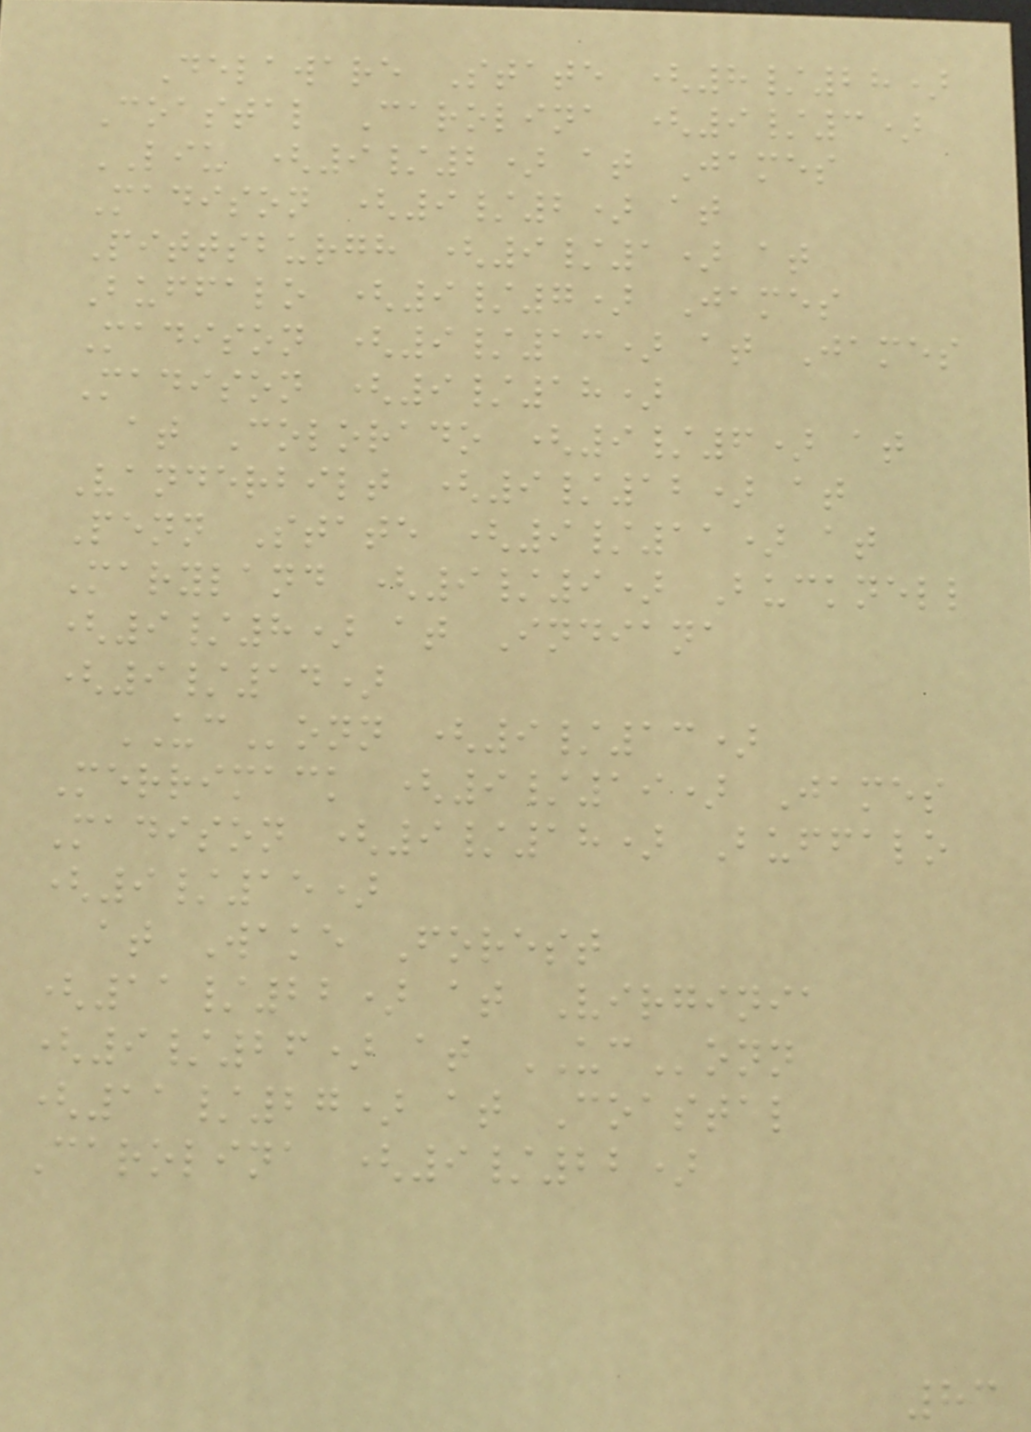Delaware State (8/28)
Coastal Carolina (9/3)
LIU (9/2) at James
Madison (9/2) at
Pittsburgh (9/1) at
Buffalo (9/7) James
Madison (9/13) at James
Madison (9/18)
at Colorado (9/6) at
Vanderbilt (9/12) at
Penn State (9/11) at
Maryland (9/9) Bucknell
(9/8) at Indiana
(9/14)
UConn (9/13)
Merrimack (9/19) James
Madison (9/18) Buffalo
(9/15)
at Wake Forest
(11/22) at Virginia
(9/26) at UConn
(11/27) at Coastal
Carolina (9/22)
83
